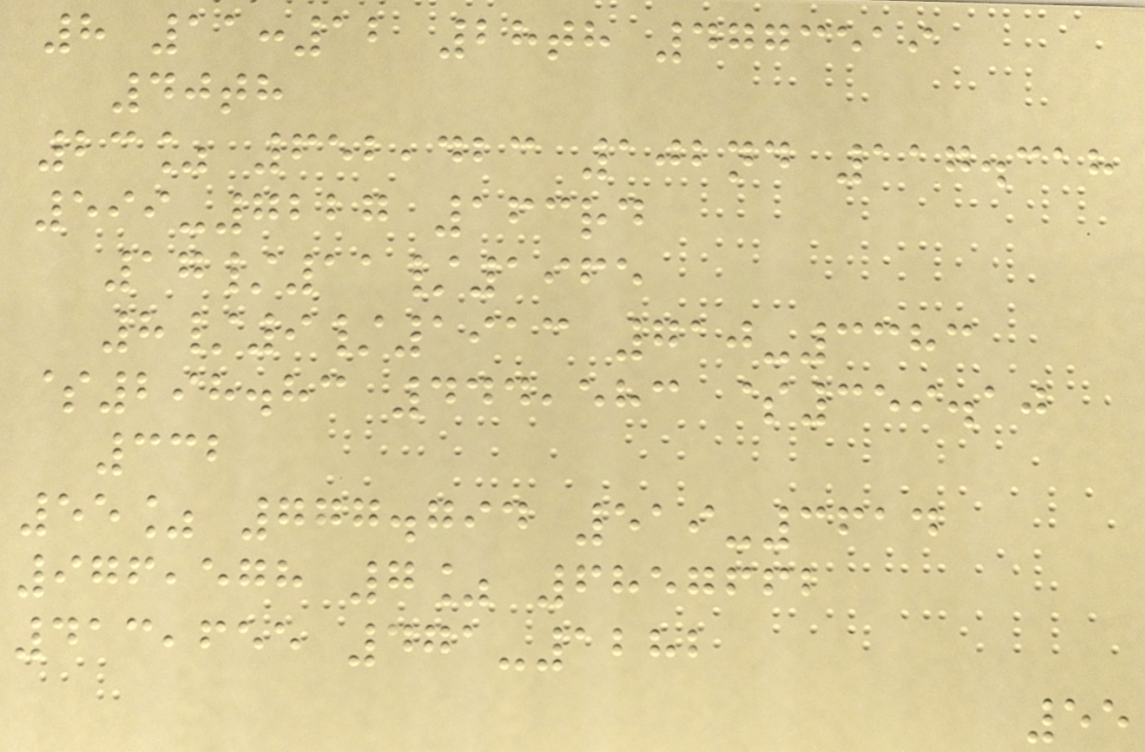8 11:12 28th 4773519
40th
23% 652,423 102nd 117.318
599-7227 163rd
17/11/1965
8/9/1913 710-3383
$298.83 444,583 $359.10
332
55% 777.794 519-3614
976,578 7% 6857662
413,655 471-1282
55
